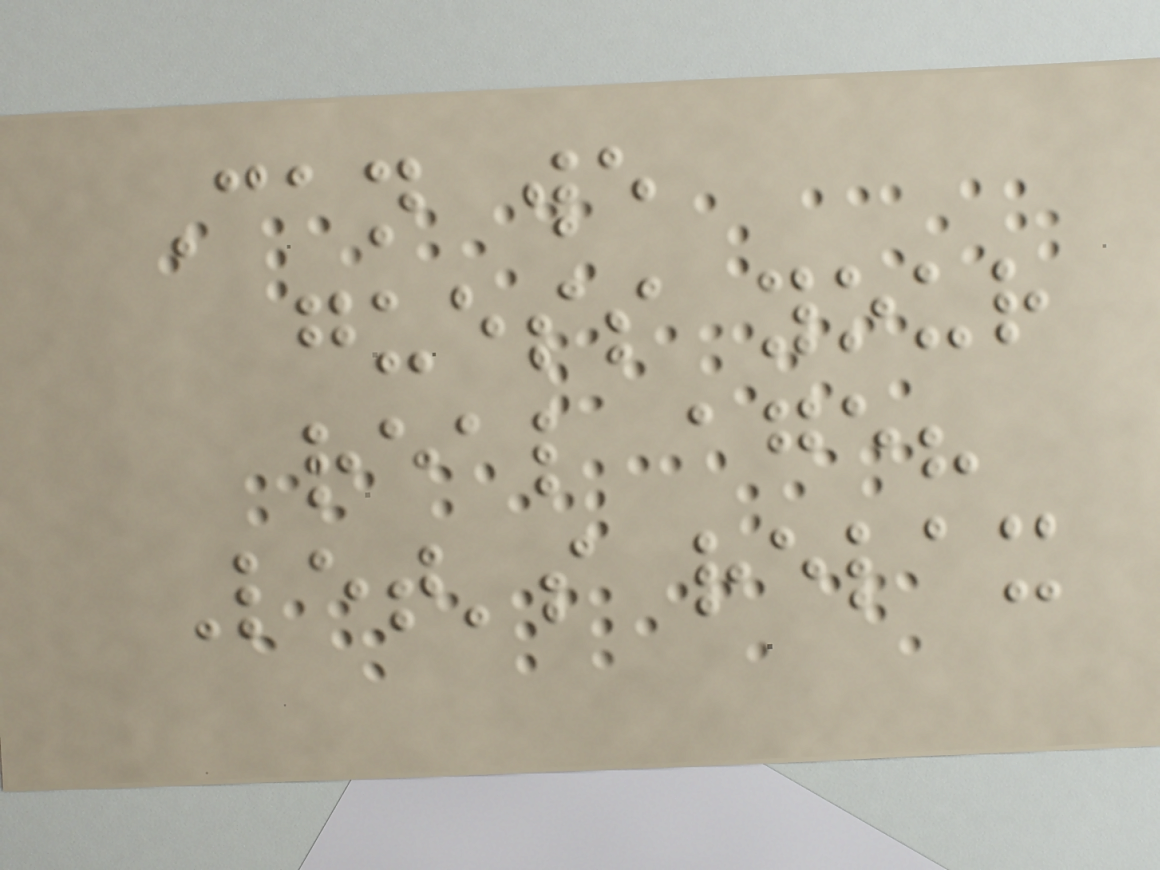Can we
guess your
real age?
Let's relax
